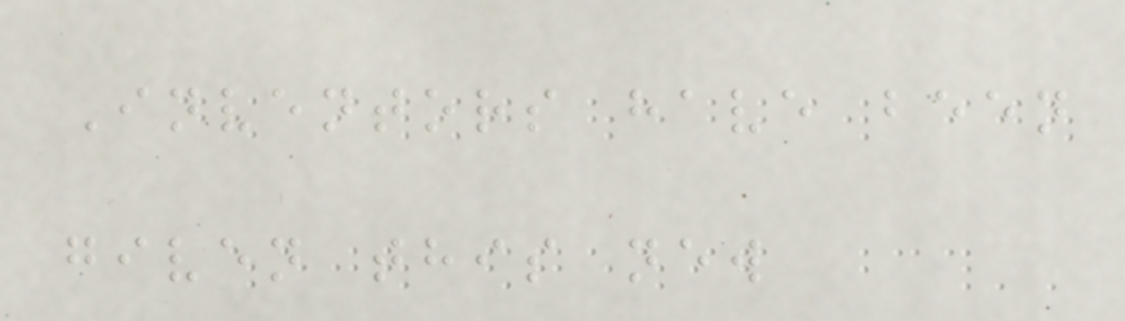Inventors have been
given this new
